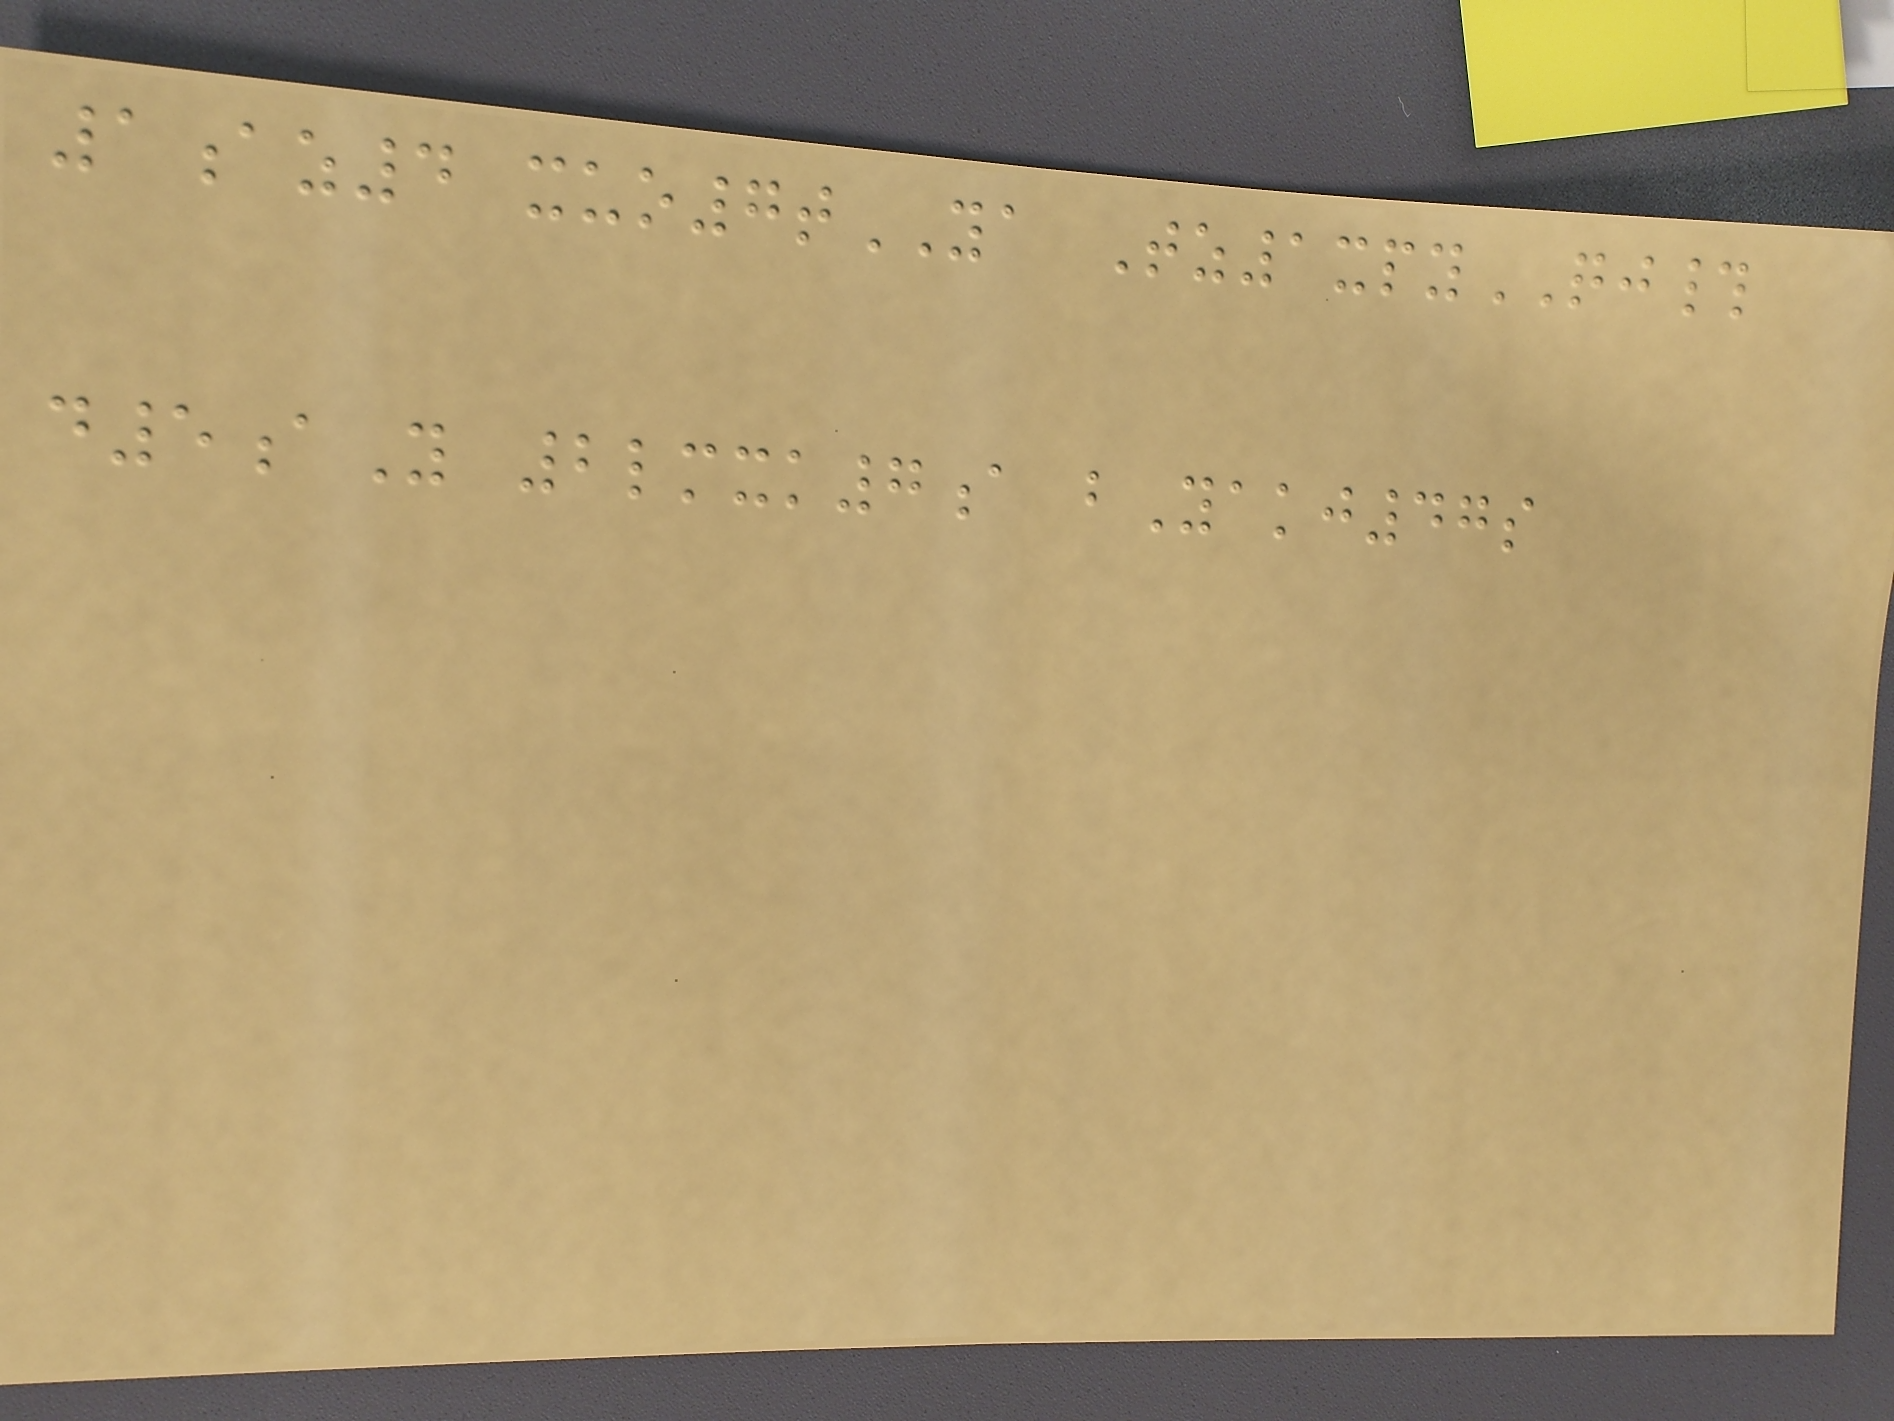1az4 xuo7tYA Tz1xpyQJ#
d5aY 2lmxk7a bYakj47s
